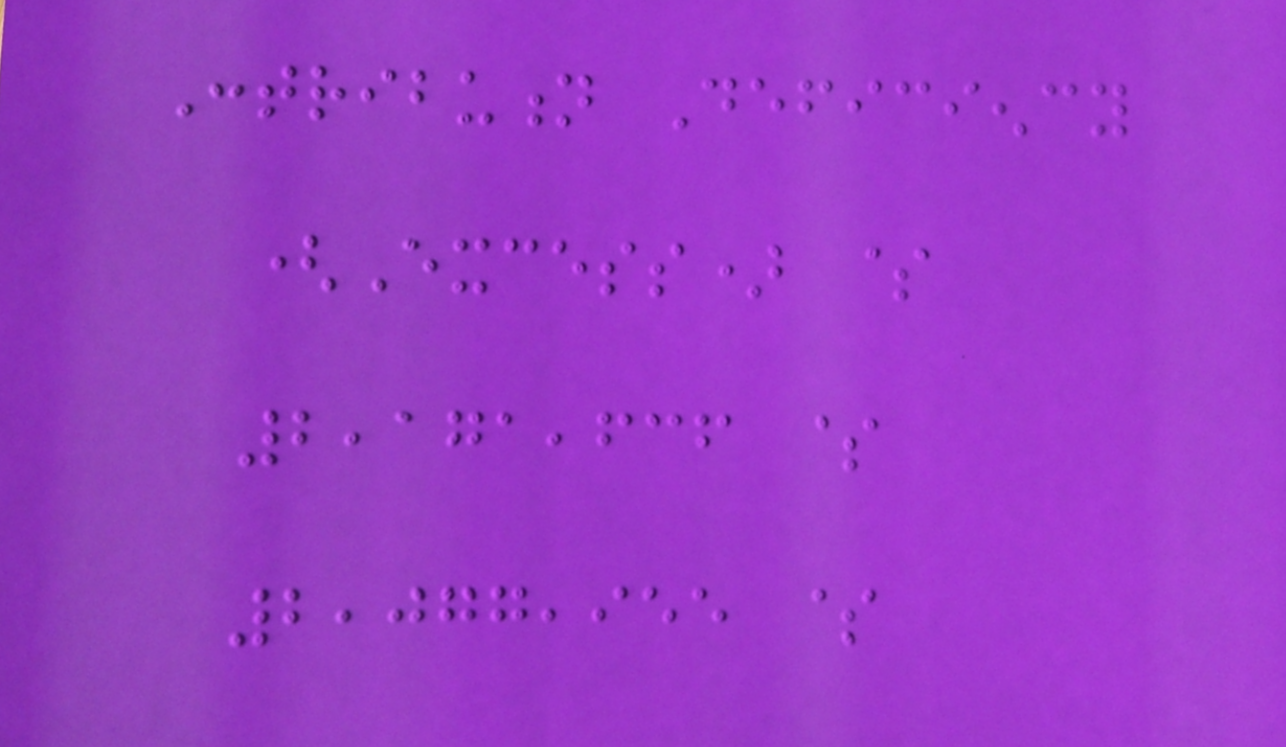Contribution Deficiency
(Excess) $
2,171,636 $
2,077,955 $
